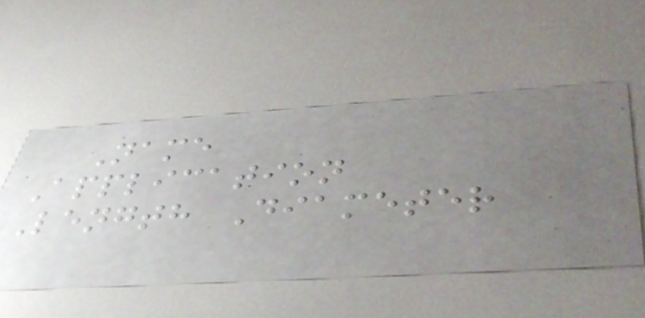Name
Application
Length Diameter
